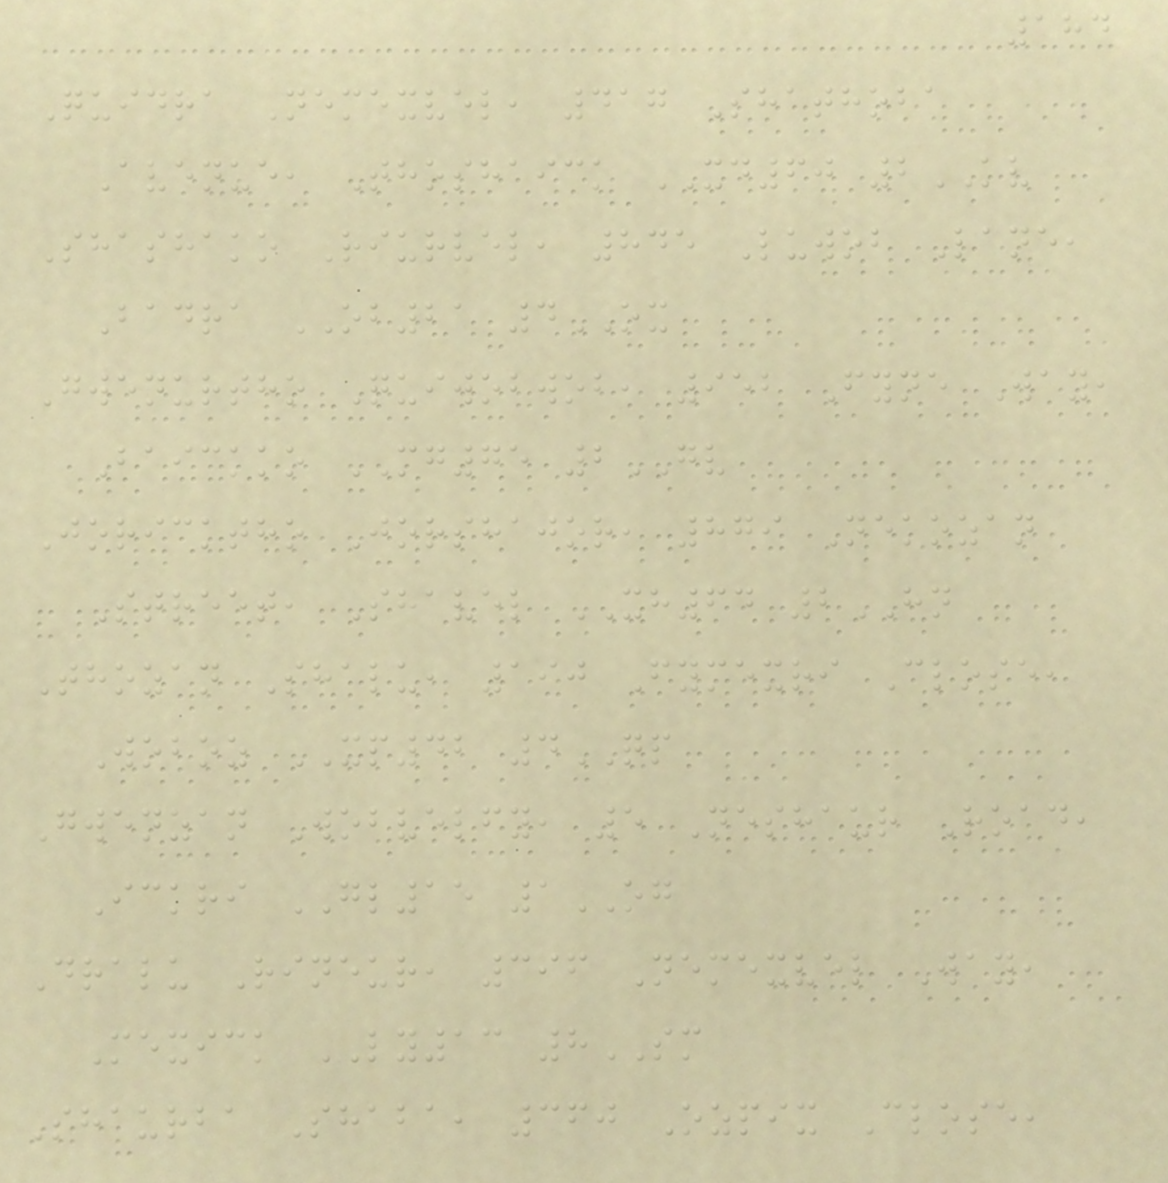184
Quidra Nemexvel, 417 Shathoba
Avenue, Thoshaick XD60 2KV
Shashako Riurvel, 845 Luwob Lane,
Badra OB21 4OX
Gwenurtho Quiwobwob, 952 Fyne Way,
Baickko MG75 2GV
Joricktho Jorshajor, 879 Nekozan
Street, Shavel XH64 2HN
Thozan Shalu, 190 Fymexri Close,
Woboz XP42 4QP
Gwenzan Wobvelfy, 5 Neshaur Road,
Ickri GL15 1OG
Dralu Rineur, 396 Nemexvel Way,
Mexick LY13 8SM
Shaurba Shaba, 360 Ozpix Close,
